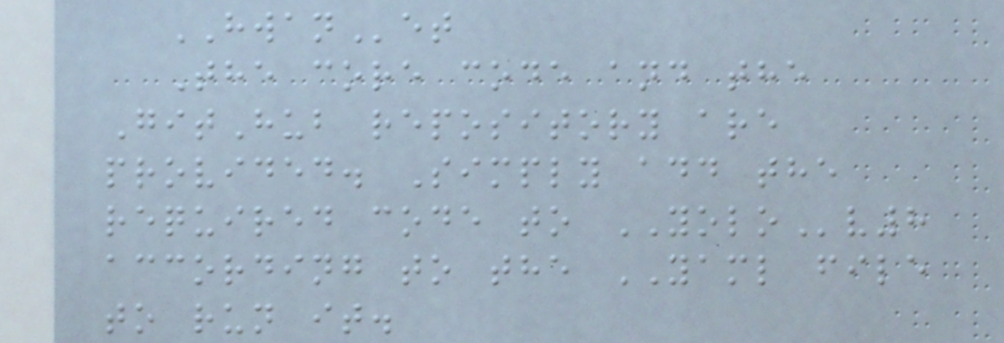HWANet
The core code and the
GitHub repository are
provided. Simply add the
required code to YOLOv8
according to the YAML file
to run it.
